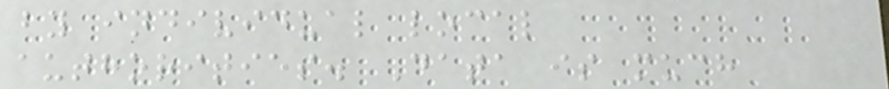by individual local
authorities. Data is much
